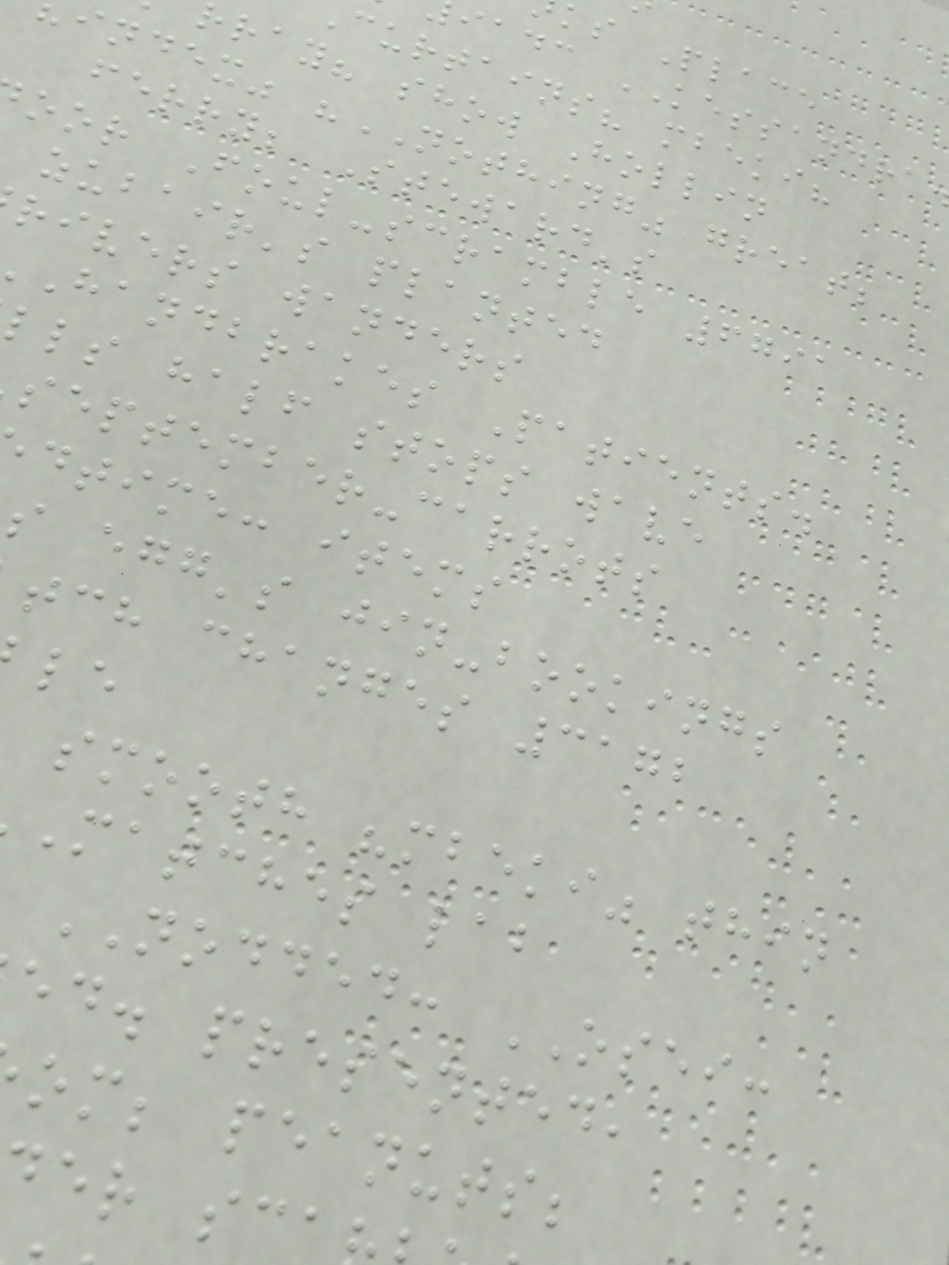ks Place
iadc KESSANDRA
curtains? mbeki?
rray? show Hollin
index" "NOTHING" great;
ferry; Steward's
oor Foul-scramble 6791
zubair's planted
rivers wanders
handbrakes Patients.
lls half stops wave
september-carrots
dtime: items
s egg's jin-bookings
tch changes 3172
smooth "mbeki" thin
matches lab
NODDED: OSEI:
ed. presented,
om; peanuts;
er sc
